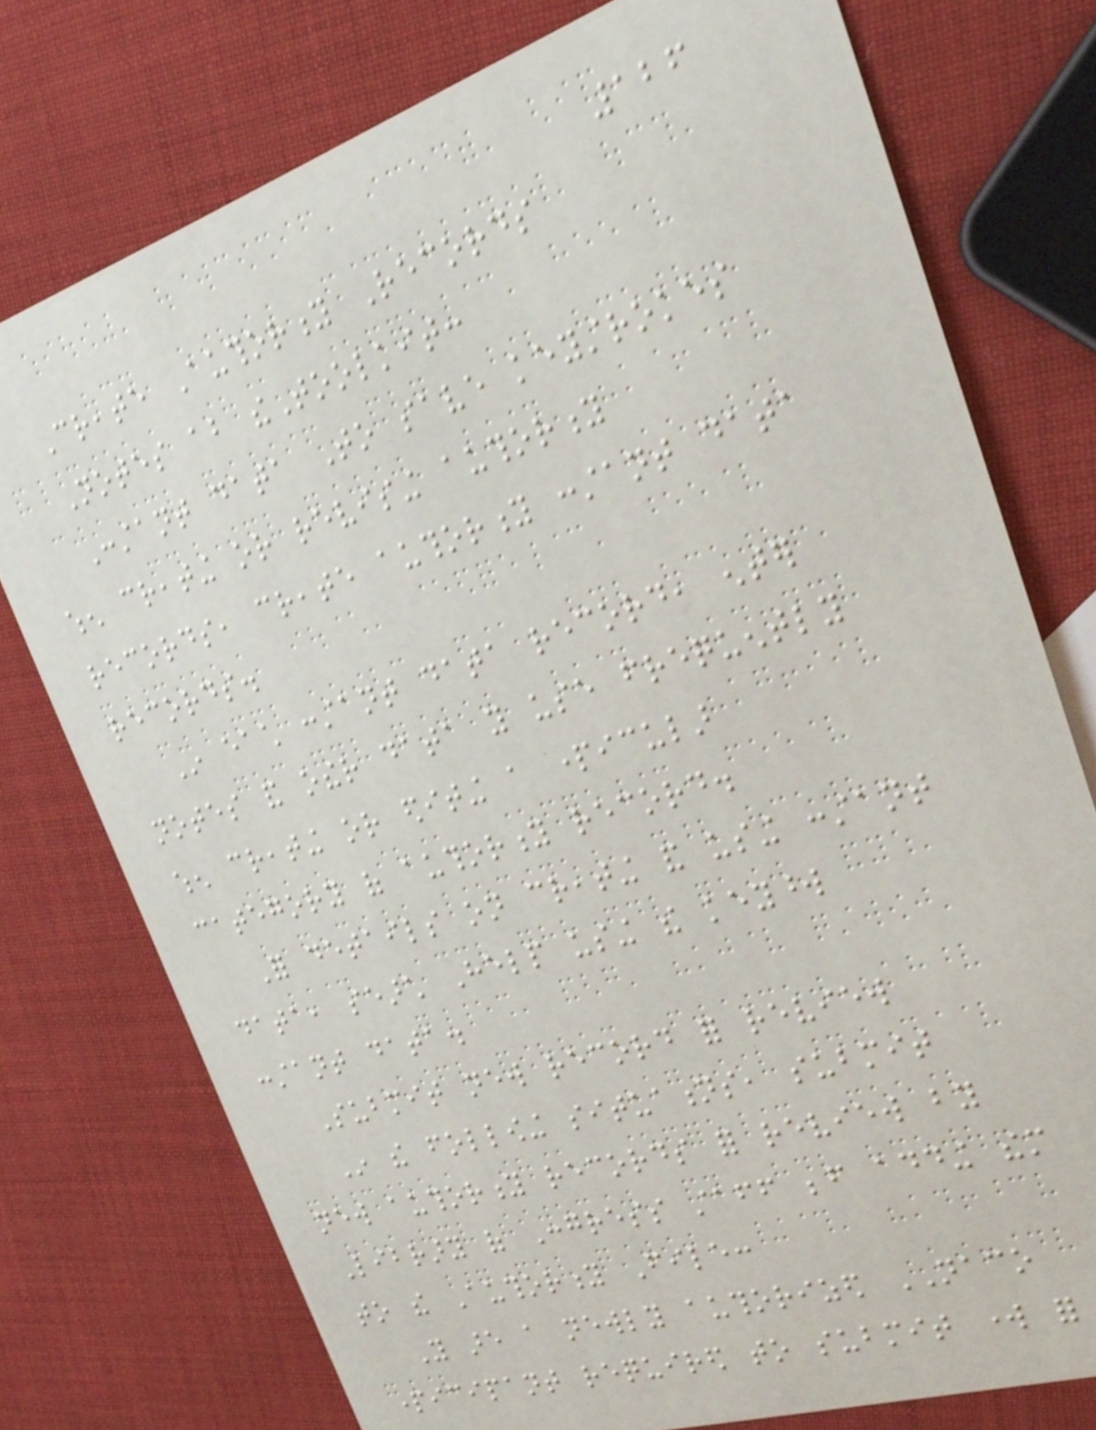126
Create Authority Records
Notes about theToolkit:
Constant data To save keystrokes
when creating or revising authority
records, create authority constant data
records.
In each constant data record, enter
notes and other data you use frequently
when creating or editing a particular
category of authority record.
For details on creating and using constant
data, search Help using the keyword
constant data.
Submit new record for review
In the following situations, submit
new authority records for review by
Library of Congress staff before adding them
to the Authority File:
You are a newly authorized NACO
participant required to submit work for
